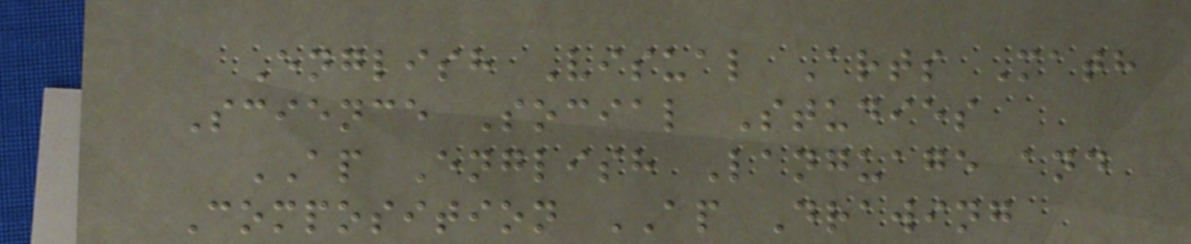English Visual Arts Math
Science Social Studies
AP English Language and
Composition AP Drawing
